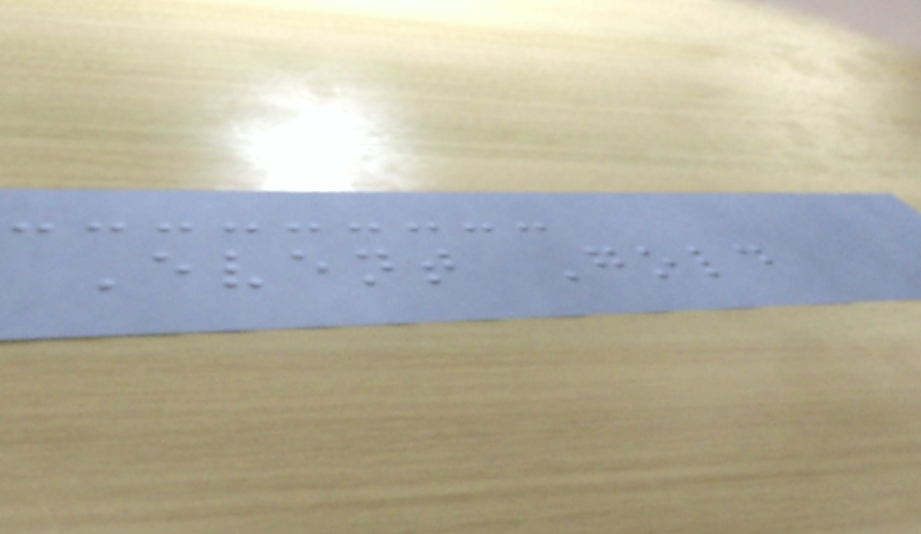Event Gold
